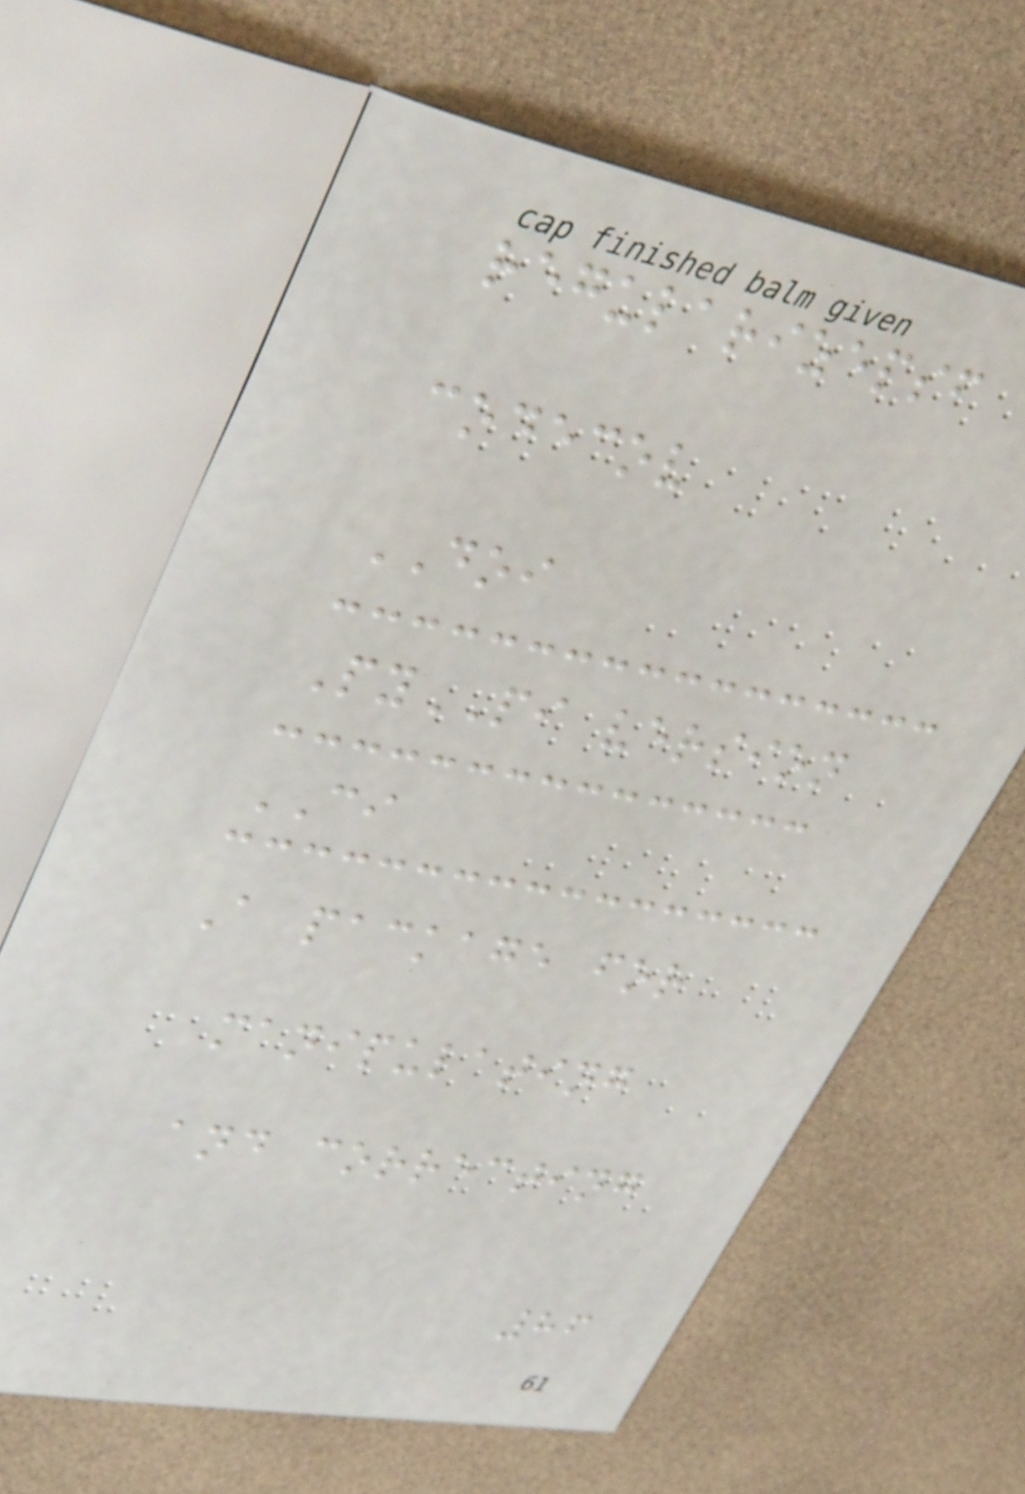regularizepsf
codecov
DOI
PyPI version
CI
A package for
manipulating
and correcting
86
